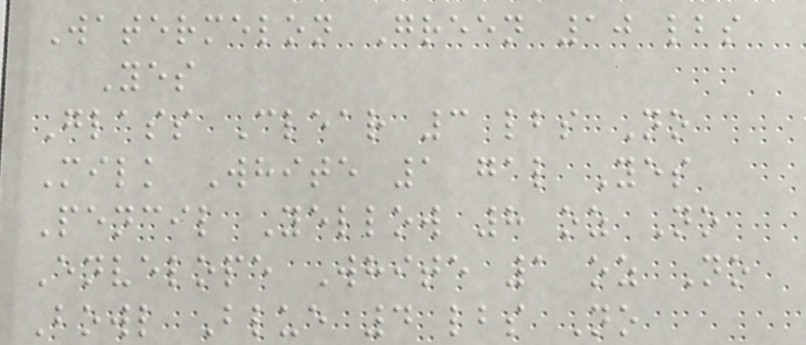Watermelon Green 10 lbs
Yes
Glass Clear 3 lbs No
Milk White 1 gal Yes
Pencil Yellow 8 oz No
Envelope White 1 oz No
Bowl Blue 4 lbs No
